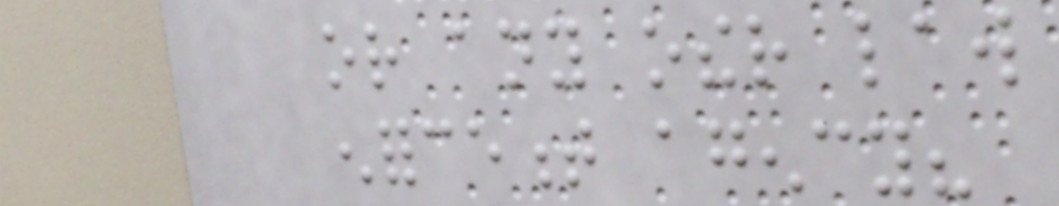or any other law
enforcement agency?
